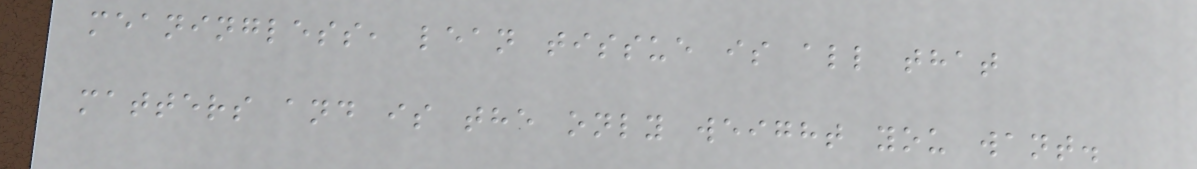meaningless, lean tissue is all that
matters and is the only weight you want.
